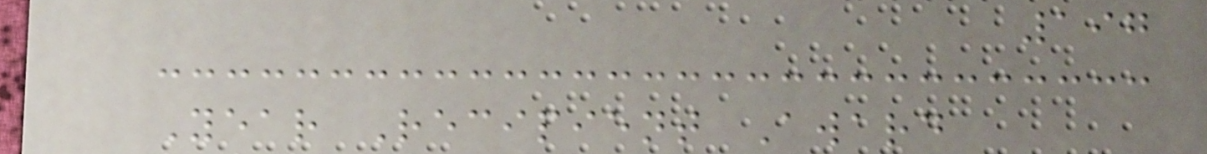197
Year Recipient Award
